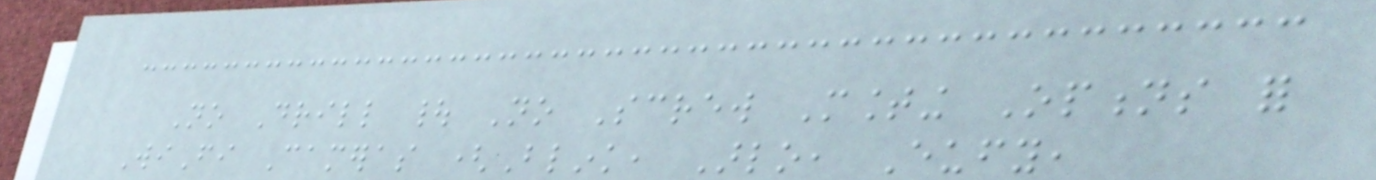No Drill | No Screw Mounting Options for
WiFi Cameras (Blink, Arlo, Eufy,
